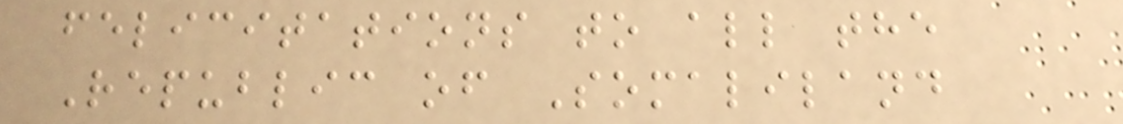felicitations to all the
Republic of Somaliland
